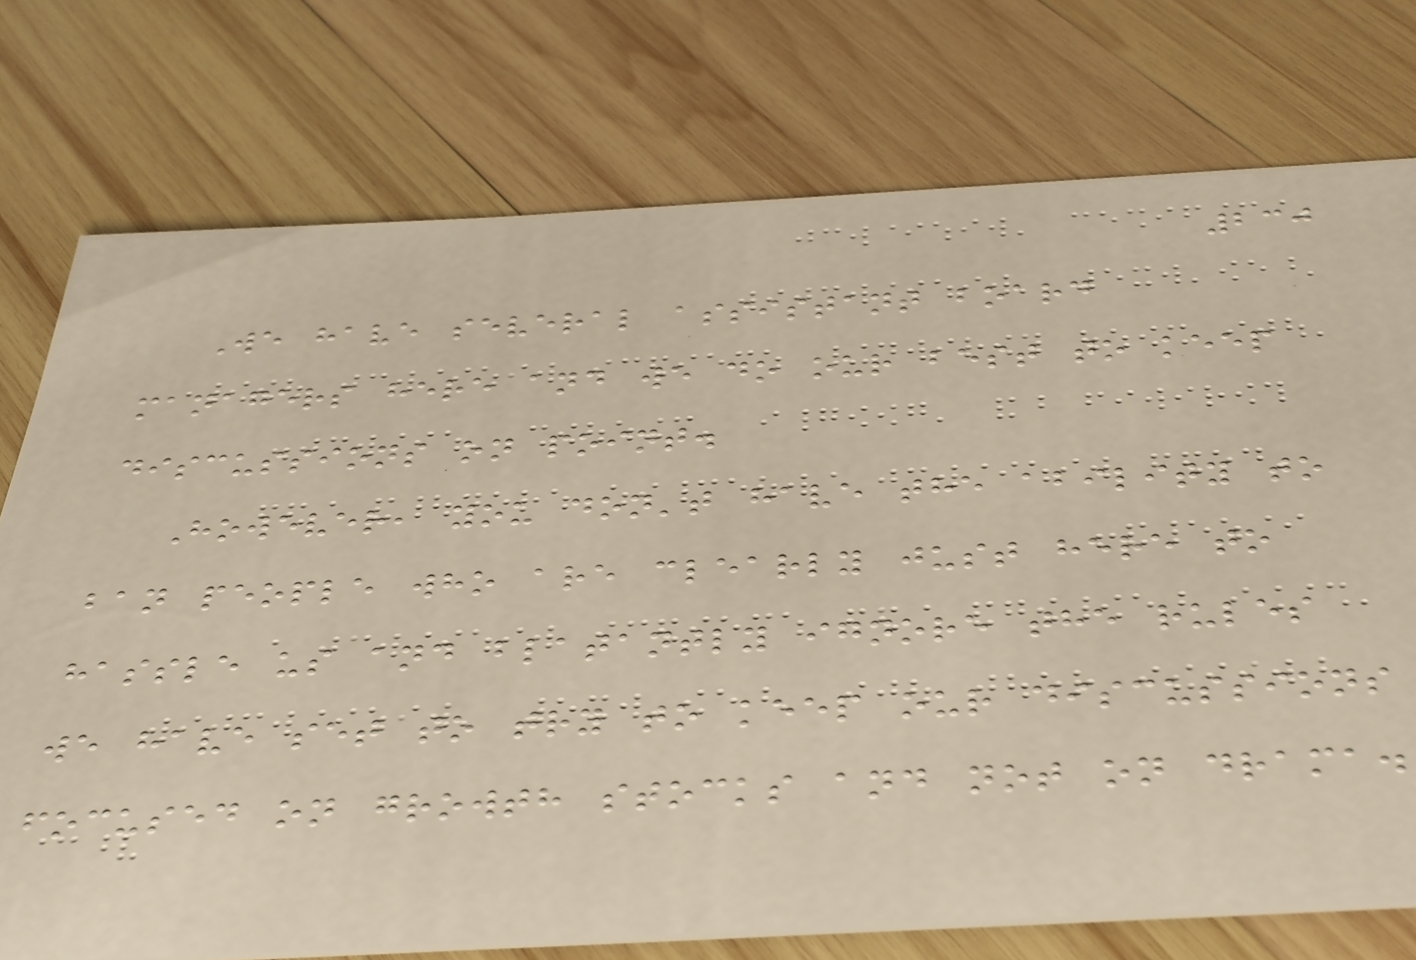230
We have several assistant board
managers here and we do our best to keep
discussions on point.
However, you don't have the ability to
ban people who are clearly just here to
hassle us and blatantly ignore the rules
we have set to try to keep our discussions
focused on growth stocks and not on drama.
